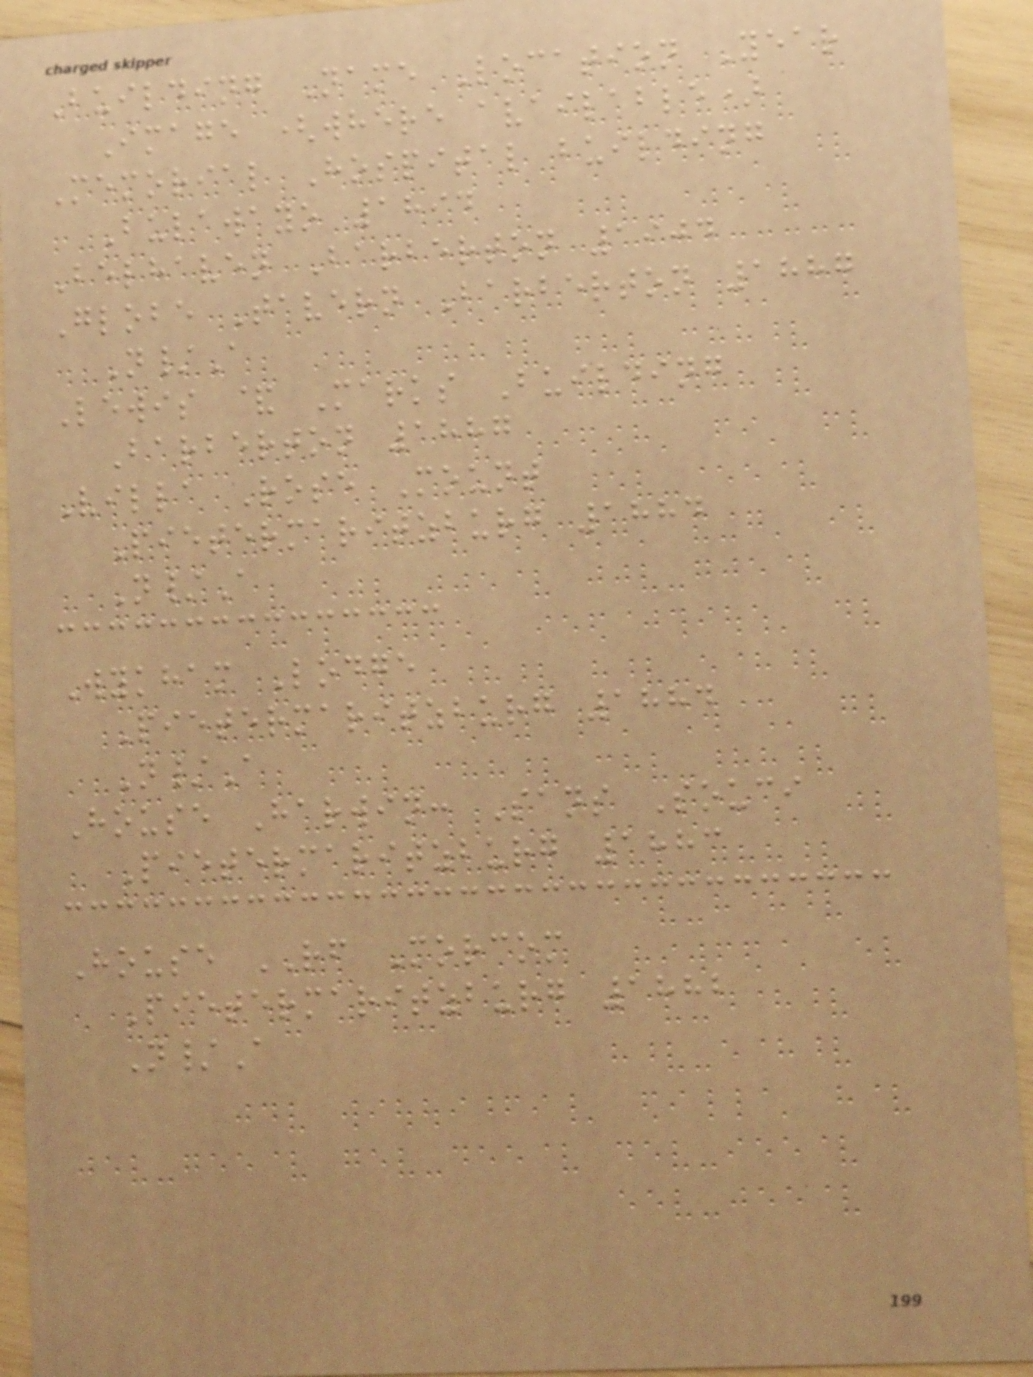Building Name Location Year
Image (where available)
Memorial Hospital building
Bulawayo 1894
Belhaven Barberton 1904
Globe Tavern Barberton 1887
N/A
Lewis & Marks Building
Barberton 1887
Villa Rose Mount
Pietermaritzburg 1884
N/A
Wykham Lodge
Pietermaritzburg 1884
N/A
House Harwin: Sans Souci
Pietermaritzburg 1883
House RF Morcom
Pietermaritzburg 1882
N/A
